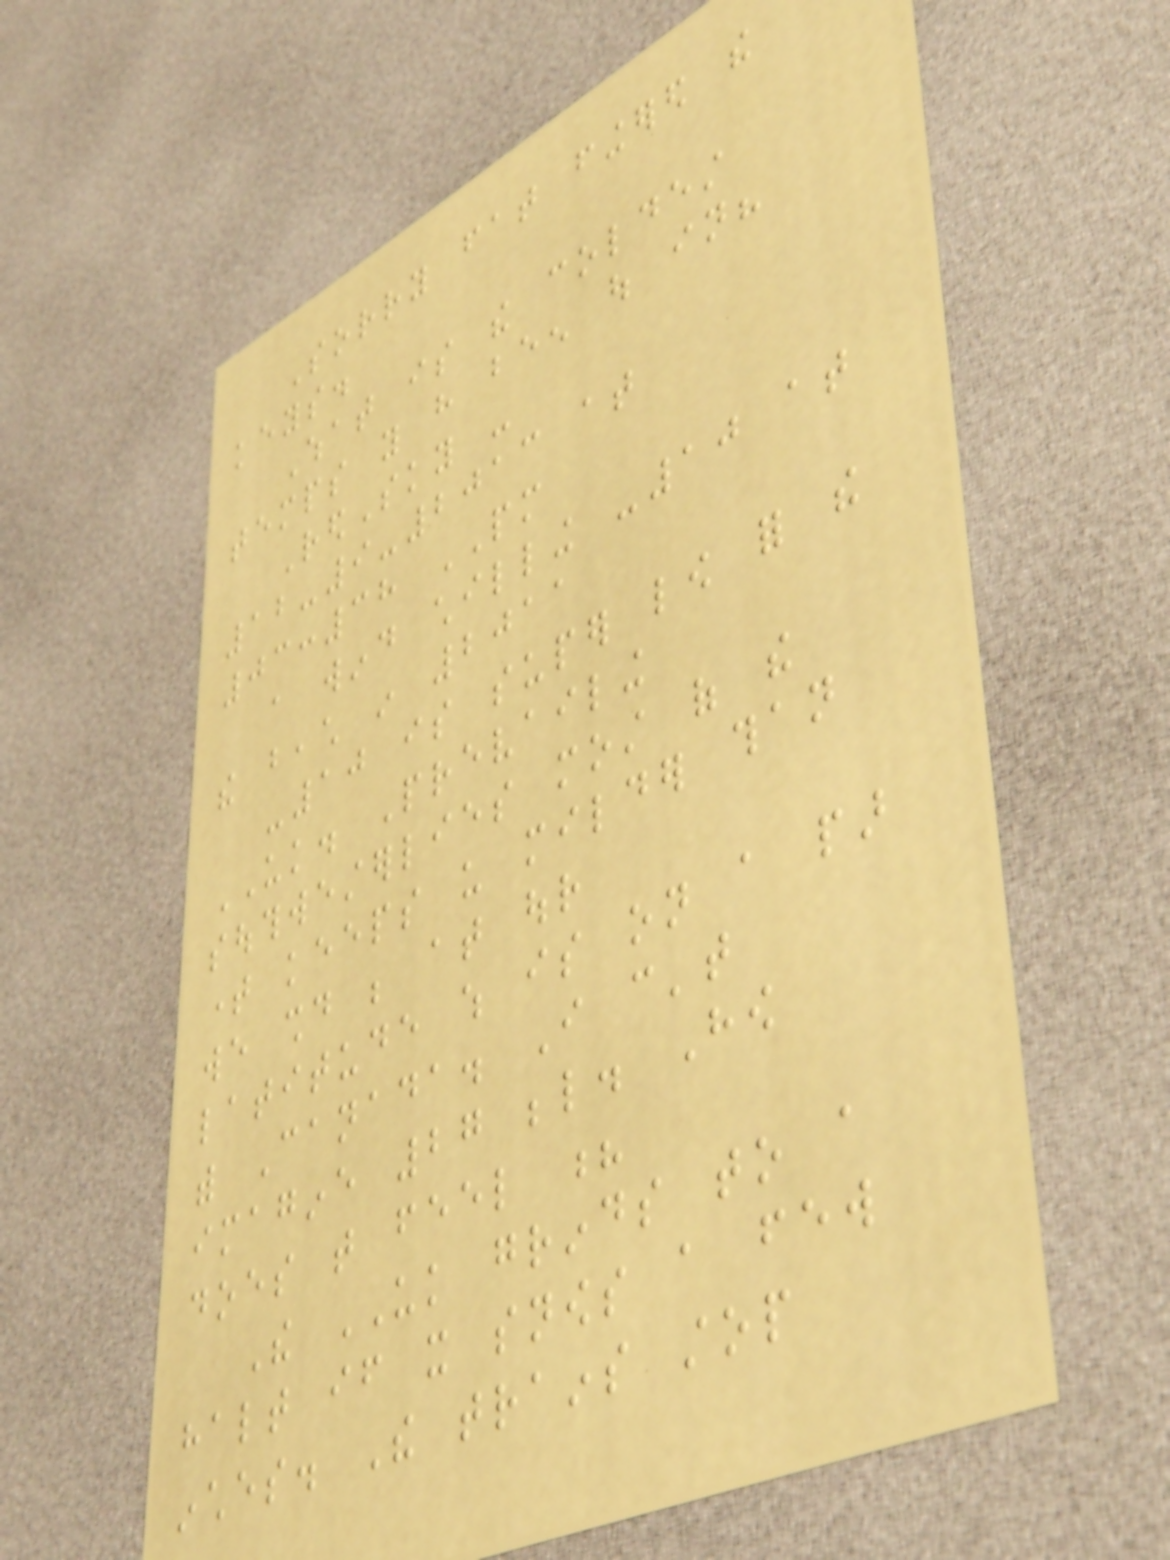Sorry fat fingered the
keys.
What is the coldest
temps you have been out in?
RedSky -
12-9-2013 at
03:38 PM
a wind chilling -10 at
the beach in 2011
-10 is super low for the
UK. Prevailing
southwesterlies most of the
time keeps us milder than
we should be at our
latitude which is on a par
with Canada. I can't
imagine 27 below. How
does that feel ?
The UK grinds to a
halt if it snows a few
inches. The trains stop
